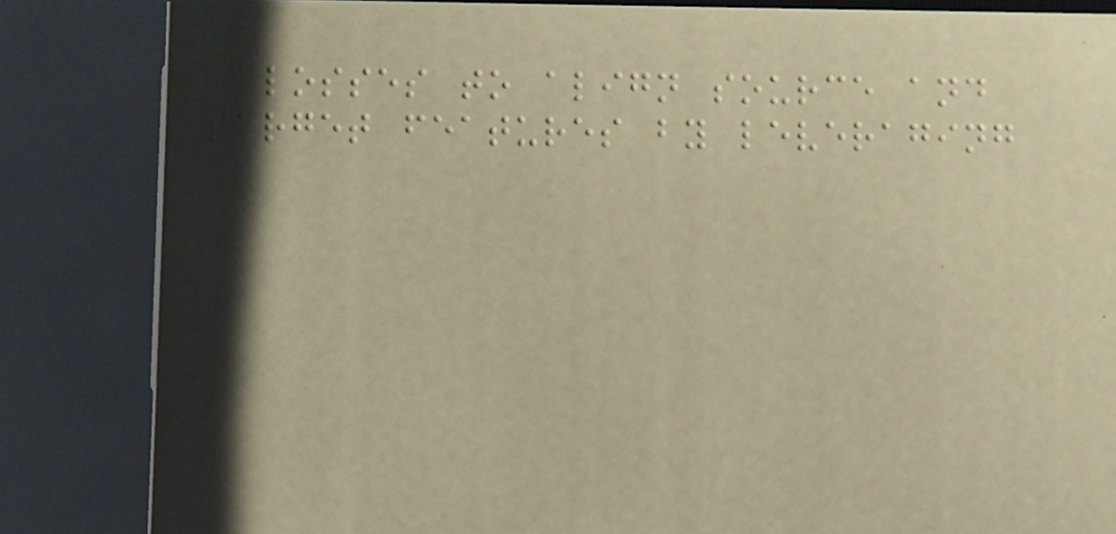losses to align source and
target features by leveraging
